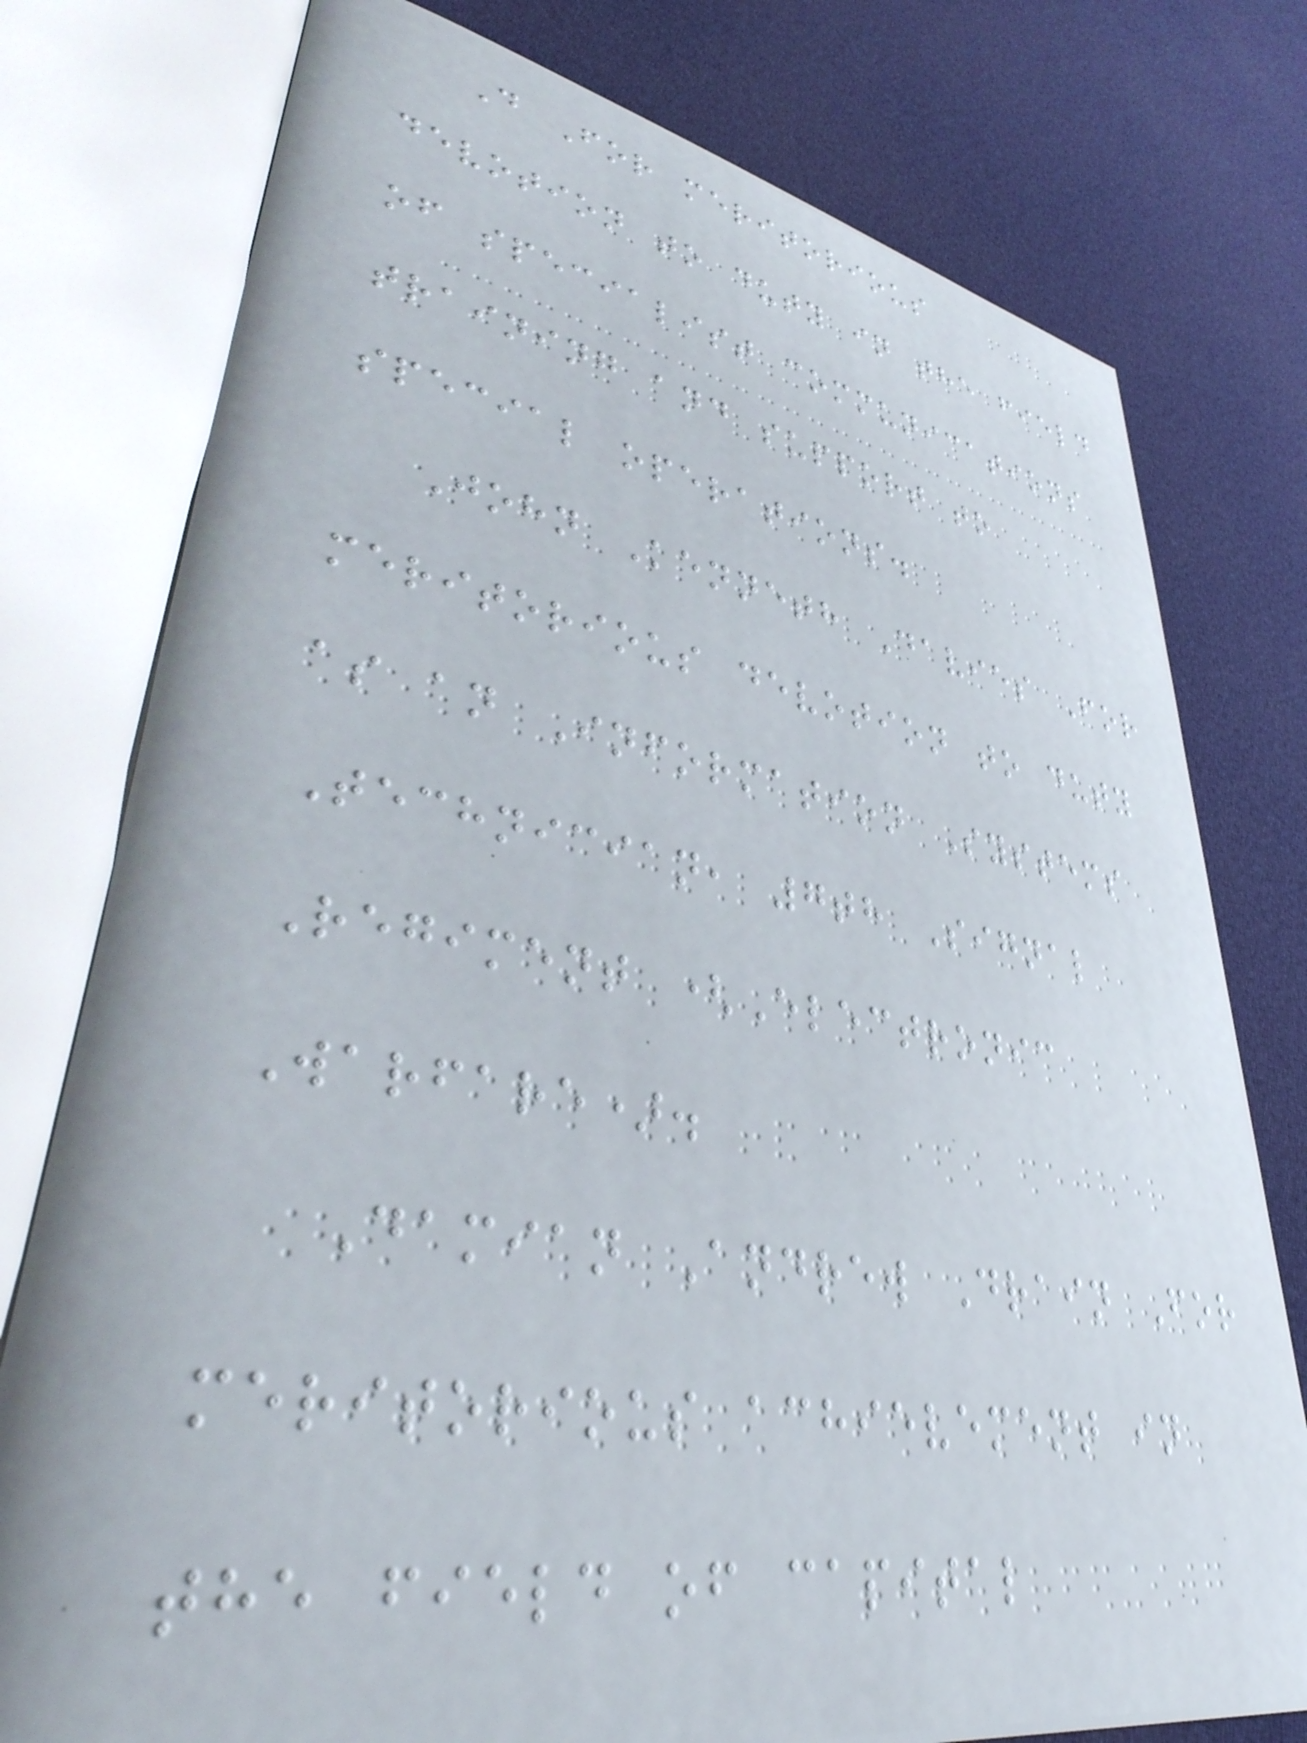D For meritorious
devotion to duty in the field
of specialist communications
training and support to
special operations.
John Kenneth Davies For
meritorious devotion to duty
as an Information Systems
Technician, 7th Signal
Regiment (Electronic
Warfare).
Damian Andrew Drain For
meritorious achievement in
the field of capital
